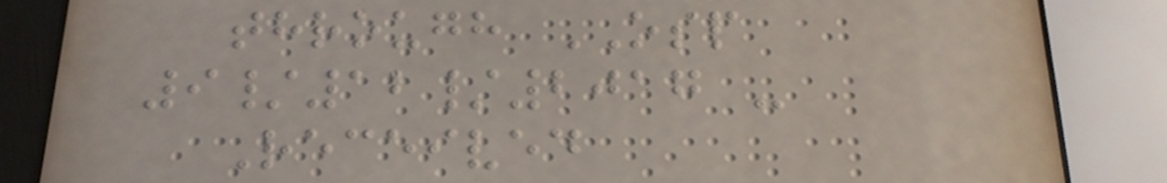through OSP
9/12/2017 -
Received
